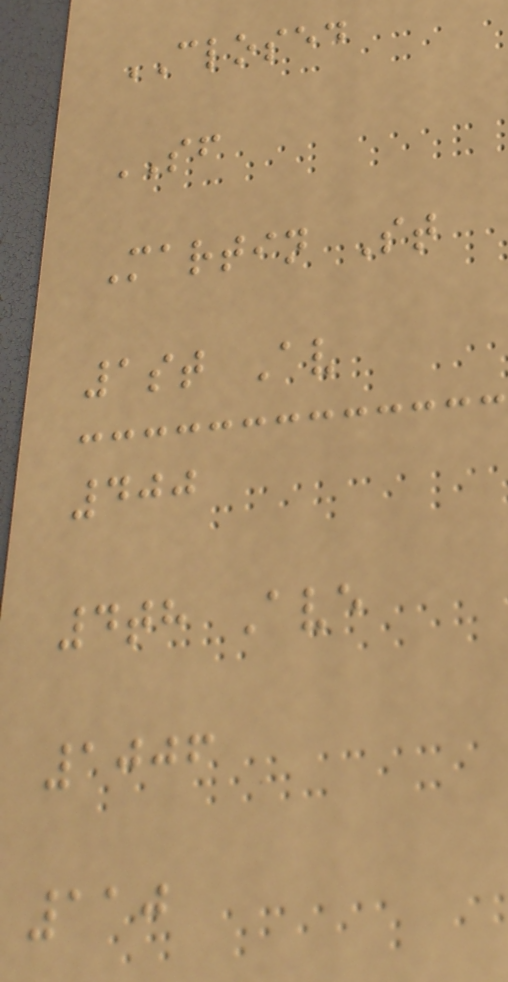CLOSED
SF
Martin St
1st Av
400
4th Ave
1006
110
